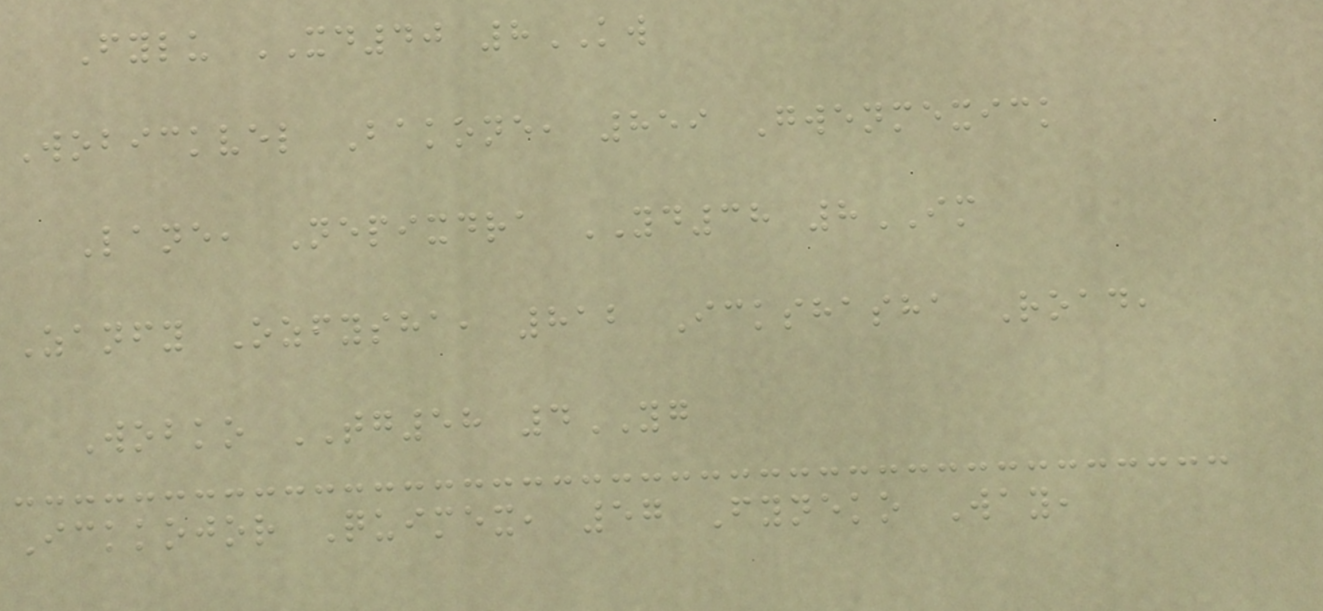Fylu XD40 8KW
Wobickvel Bakone, 859 Gwenmexick
Lane, Nepixdra YD38 8IM
Zanfy Ozfysha, 812 Ickshasha Road,
Wobko TG58 4YG
Ickkojor Quimex, 57 Fyneko Way,
